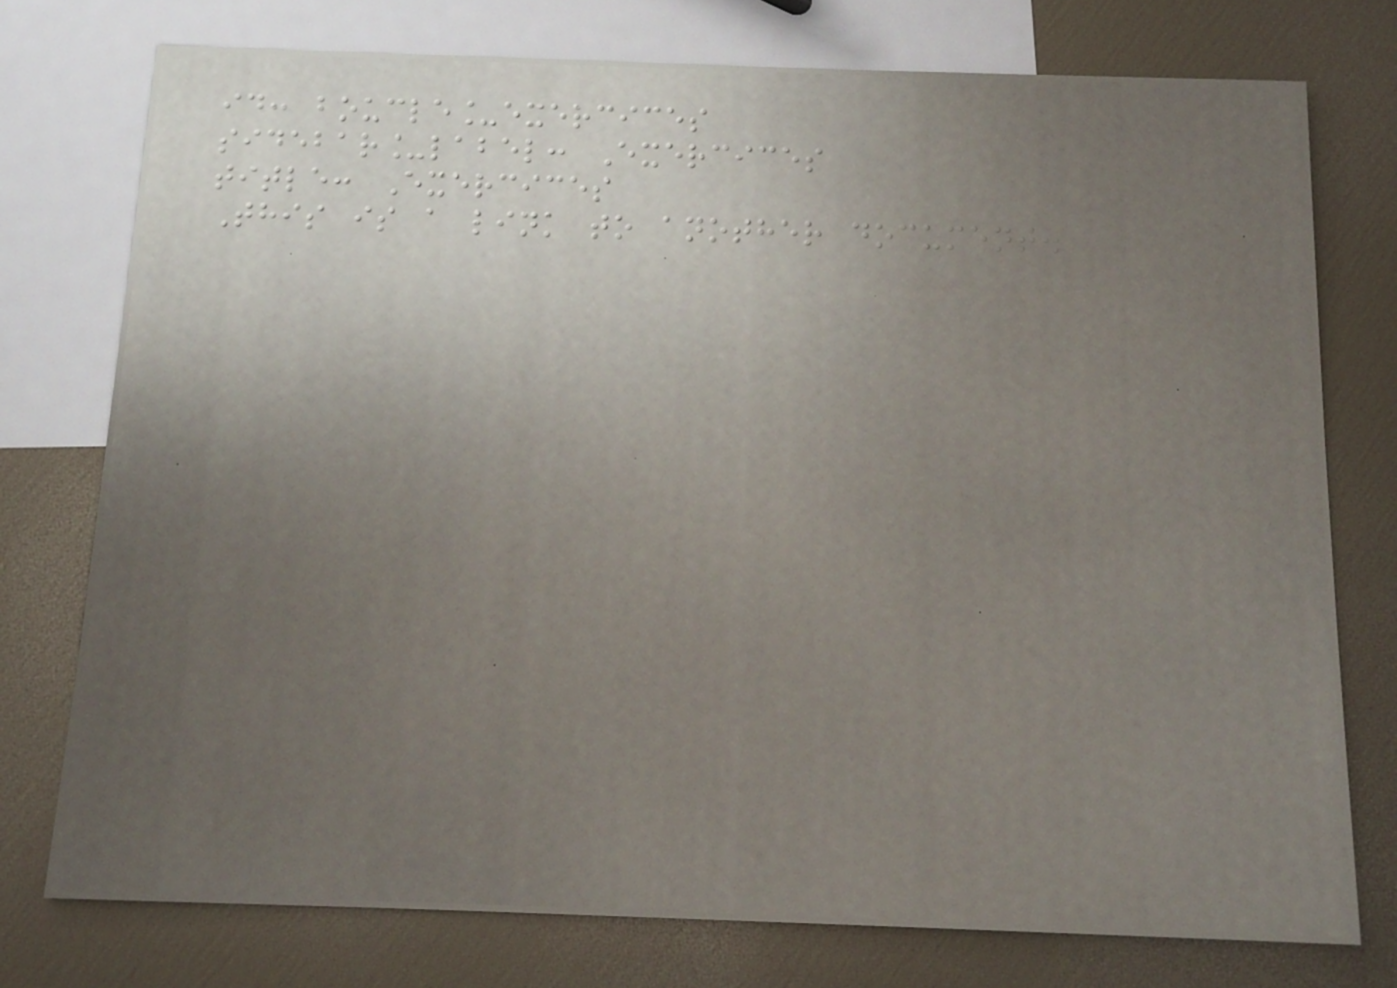id: boucle_exercices
sidebar_label: Exercices
title: Exercices
This is a link to another document.
